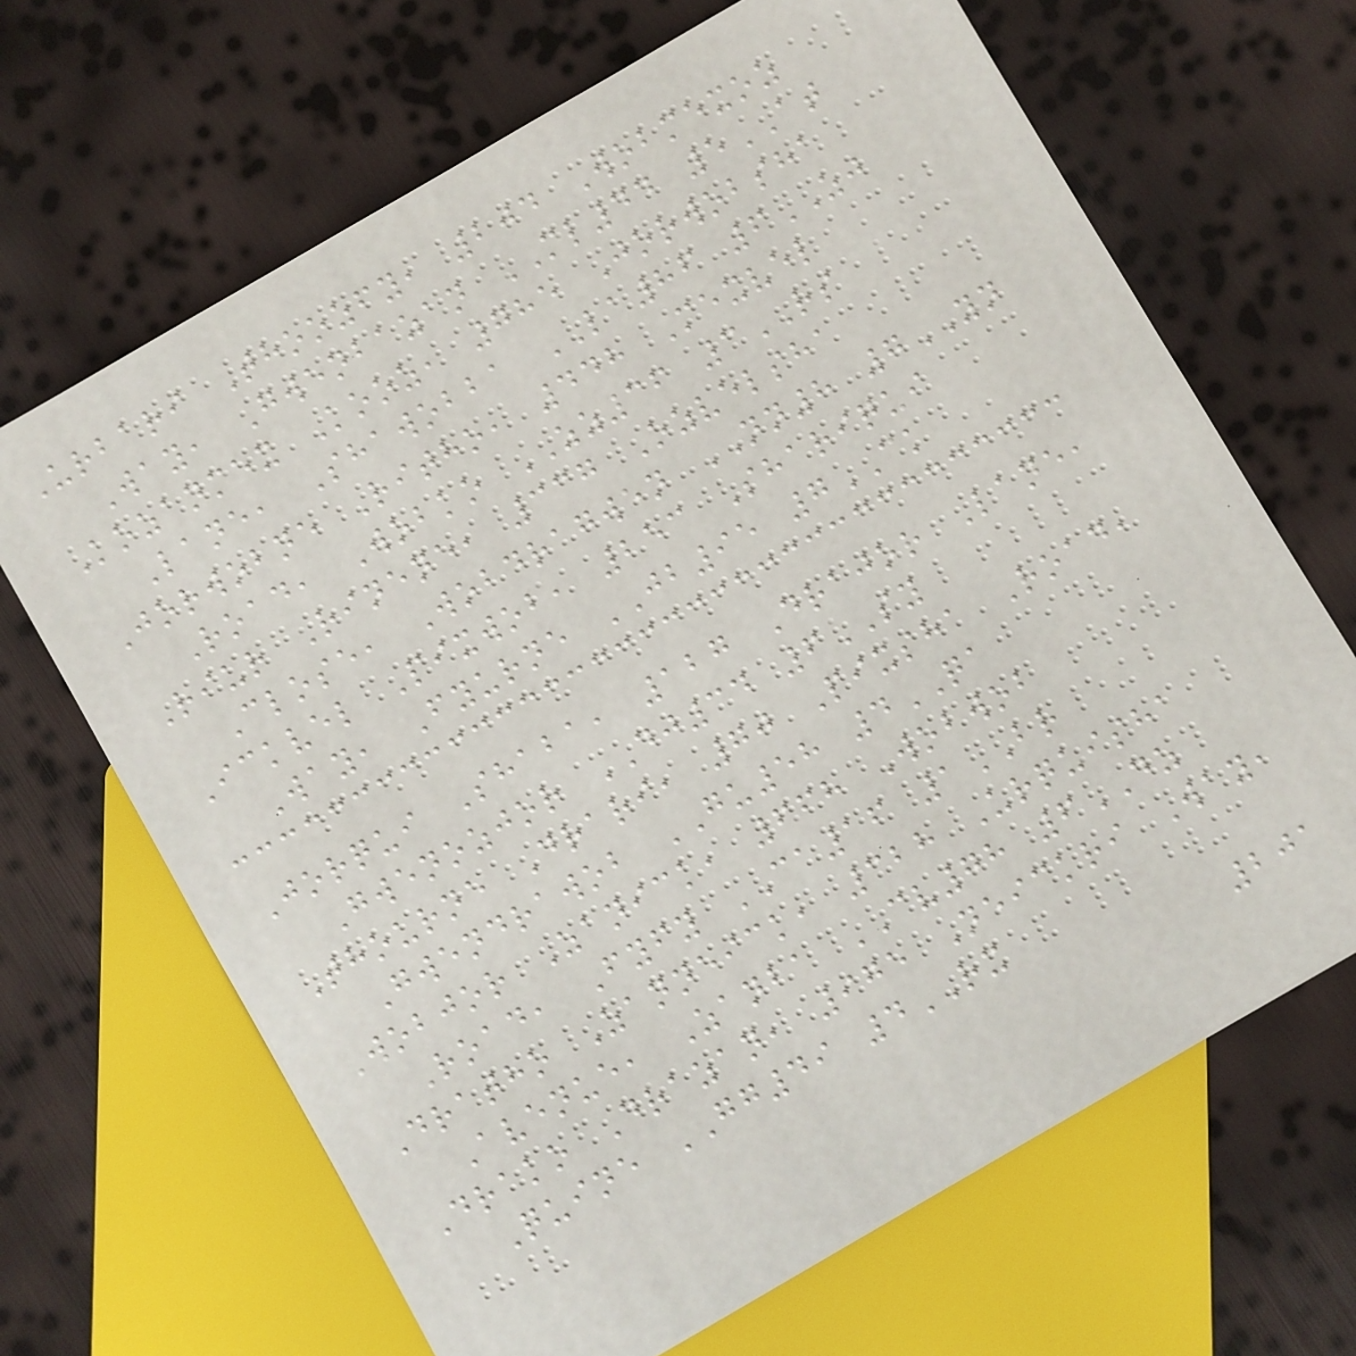Urbari Thoozfy, 204 Wobmexoz
Way, Gwenbazan ML44 5AT
Kozanmex Kooz, 785 Jorwobsha
Lane, Shawobba LA86 6ZJ
Jorwobne Ritho, 448 Mexvel
Road, Wobko ZZ36 3RS
Riur Rinene, 337 Ozvelsha
Close, Wobdragwen NN8 7YN
Ickvel Pixwob, 253 Shariqui
Way, Fyurne JB95 7CK
Jorqui Shaba, 127 Drajor Lane,
Gwenozjor DJ34 6SY
Thourne Drari, 70 Pixsha Road,
Gwendrawob GU58 4QA
Wobjor Zanick, 668 Wobwob
Road, Fyfy CA16 1BR
Dratho Zanneick, 328 Urquisha
Avenue, Zanba CV78 6DZ
Drako Drazan, 975 Neickri Way,
Quine GG49 4RX
201
